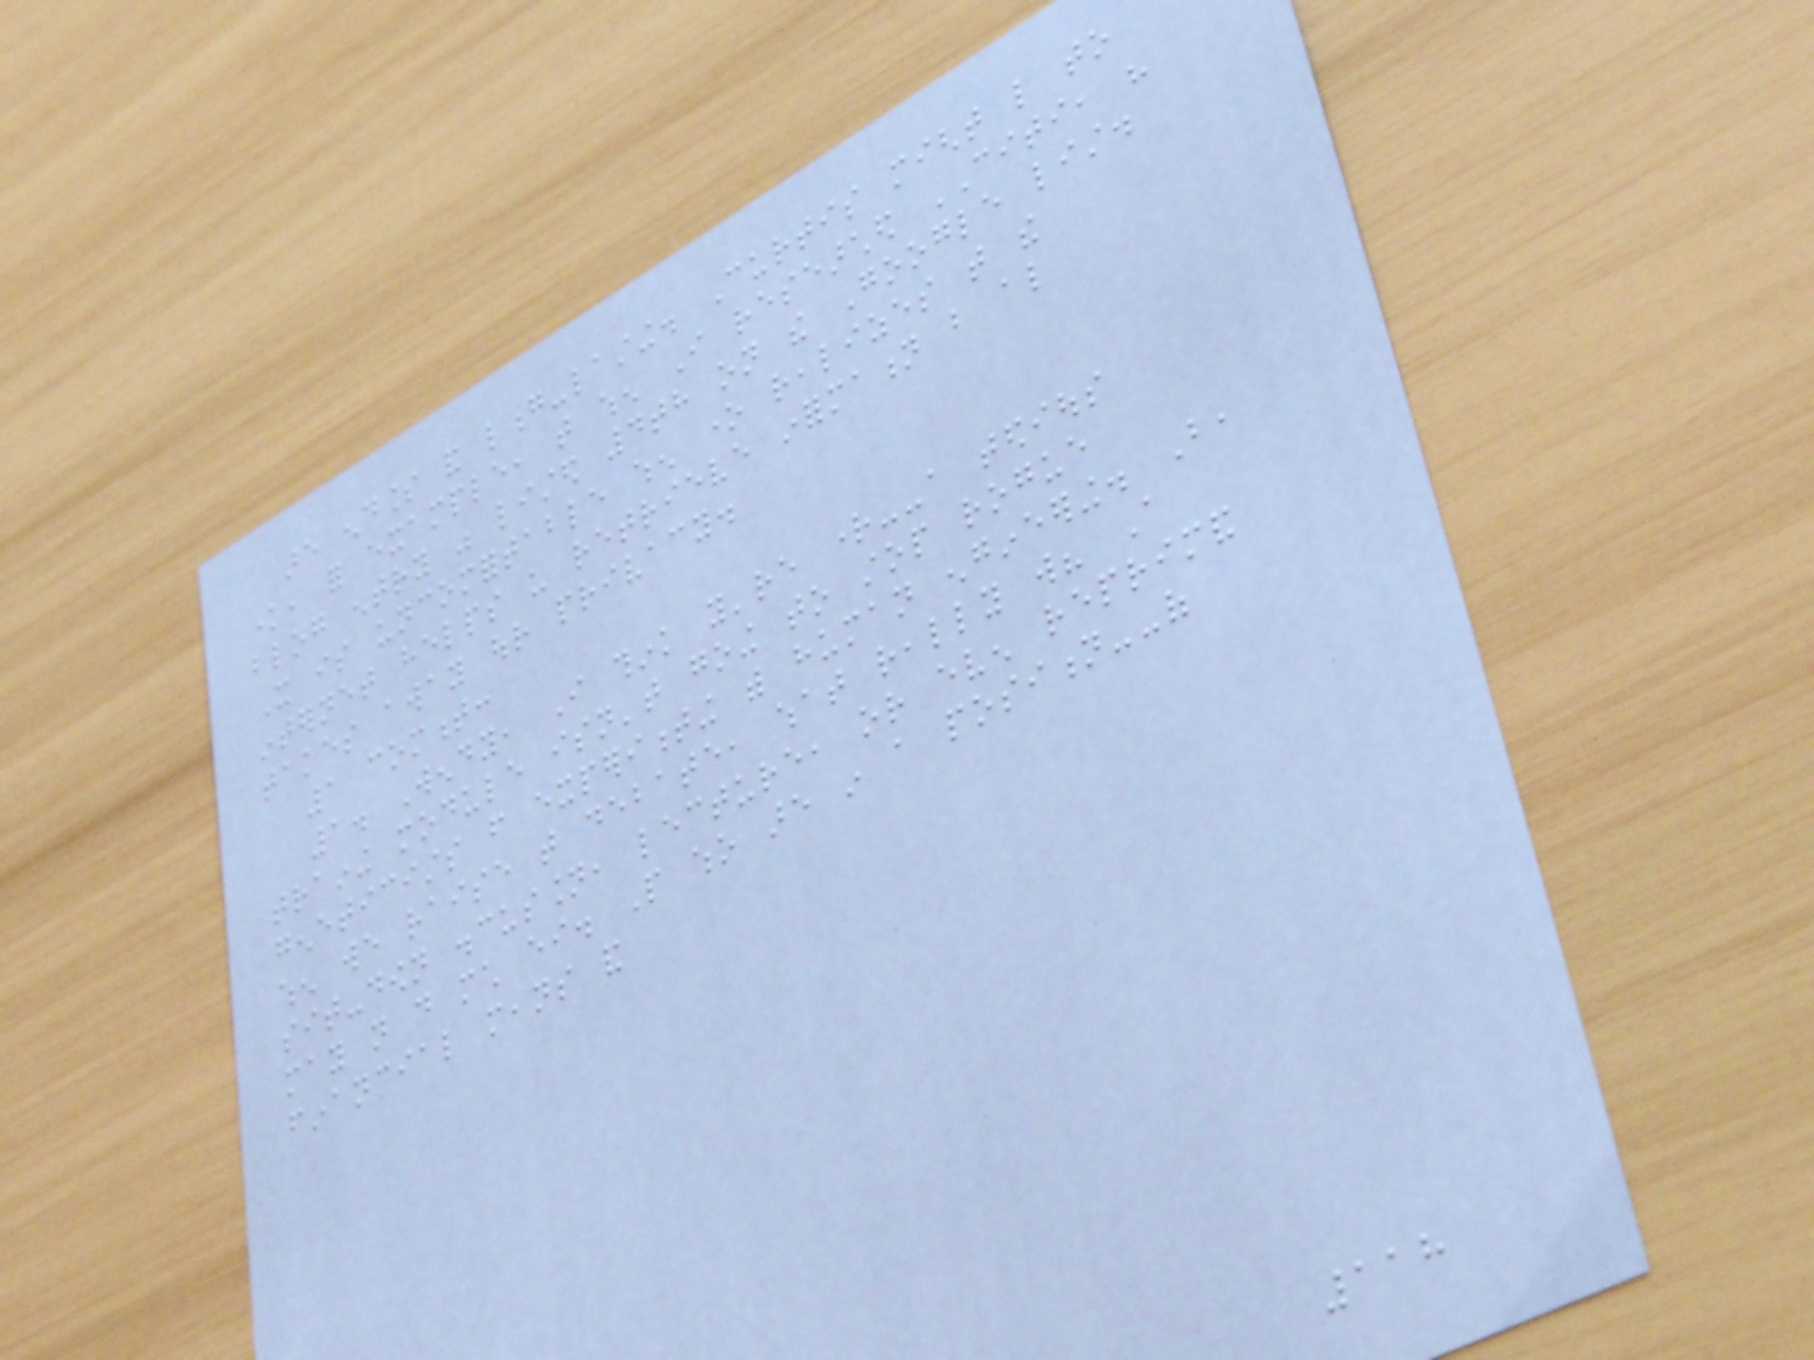are endless and long-lasting. Curtis might like to
know, for example, that when I researched CITI, his
blog entry was listed 4th on the Google list.
It is uncomfortable when one realizes that the
internet helps us retrieve information but also
takes away our privacy.
1 comment:
1. Wendy, I think you're right--a tedious
training module isn't going to stop rogue
geneticists from experimenting with human engineering. But,
when we raise that debate, what really will? A
sit-down discussion, lecture, or even reprimand
may not do much either. People who are in a position--of
financial means and
118
